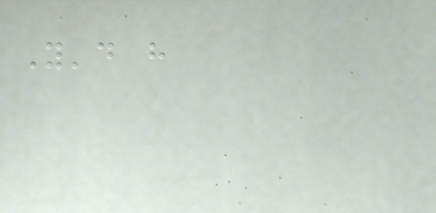You'd have
